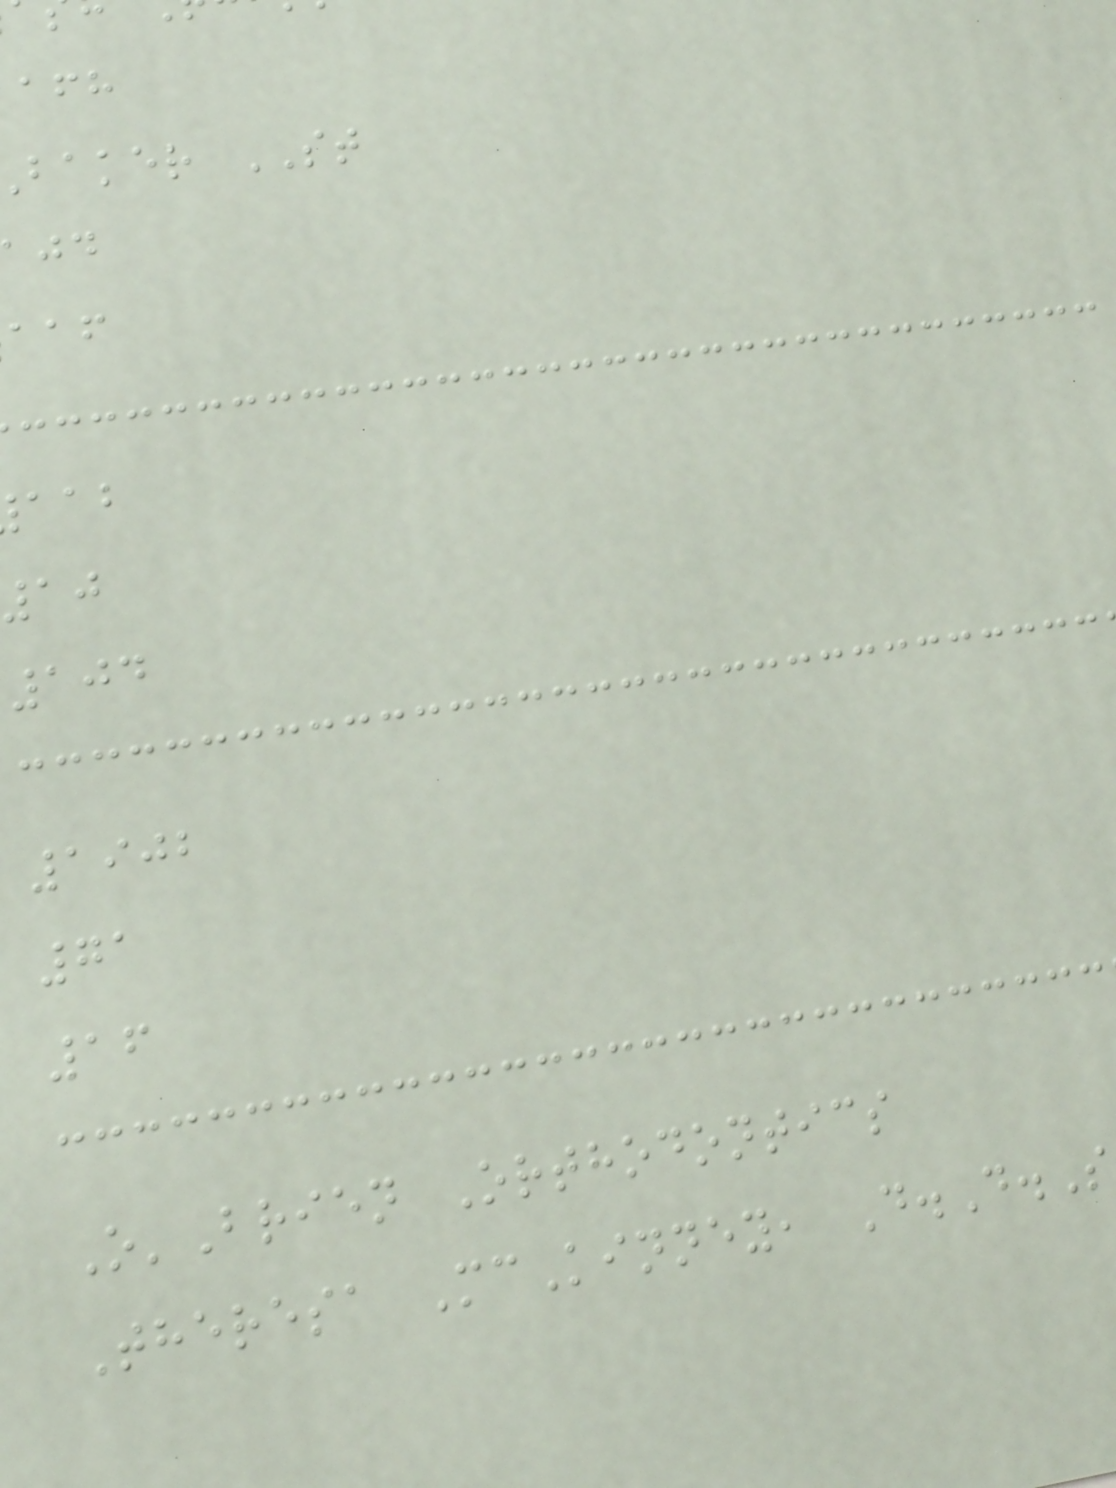baker ST
104
1902
71
16
O'Brien Orthodontics
Theresa McKinney, D.D.S
